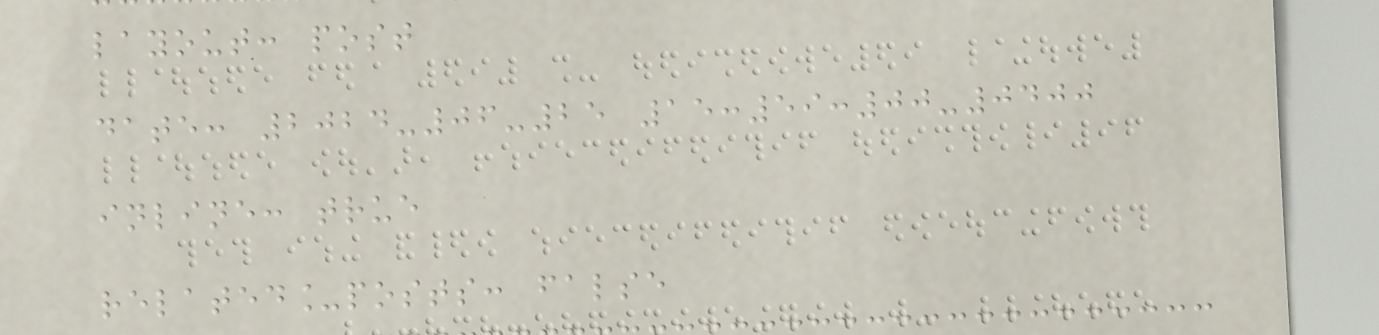layout: post
date: 2024-06-25 15:59:00-0400
inline: true
related_posts: false
